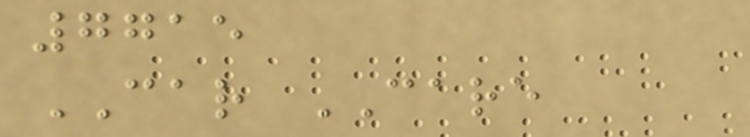7715
CAR CARE
